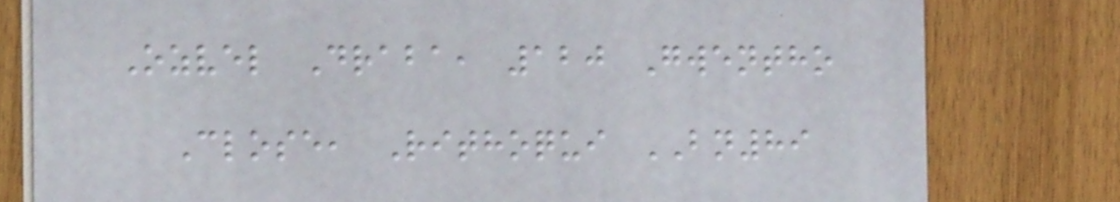Ozvel Draba, 120 Gwentho
Close, Rithoqui BN89
